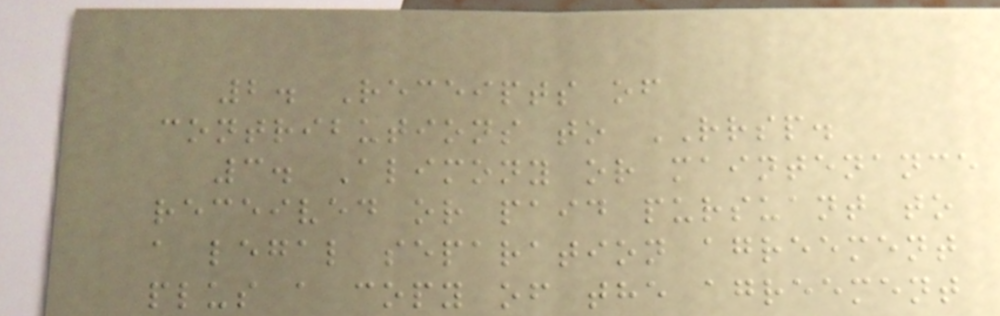2. Receipts of
contributions to RRSP.
3. Alimony or maintenance
received or paid pursuant to
a legal separation agreement
plus a copy of the agreement
